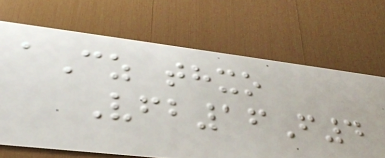aCz thxo
Vfb16F4
